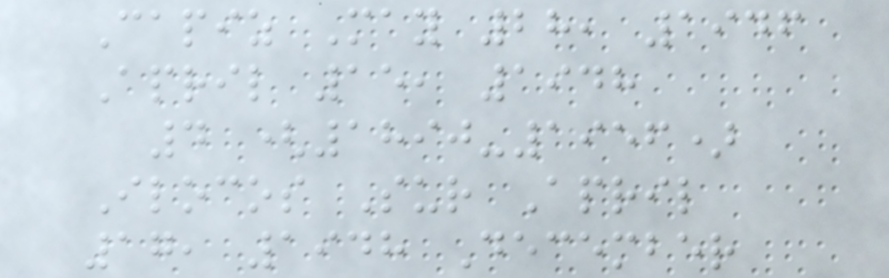Capiz May 28, 1946
April 15, 1948
4 (1890-1956)
Ilocos Sur April
17, 1948 December
